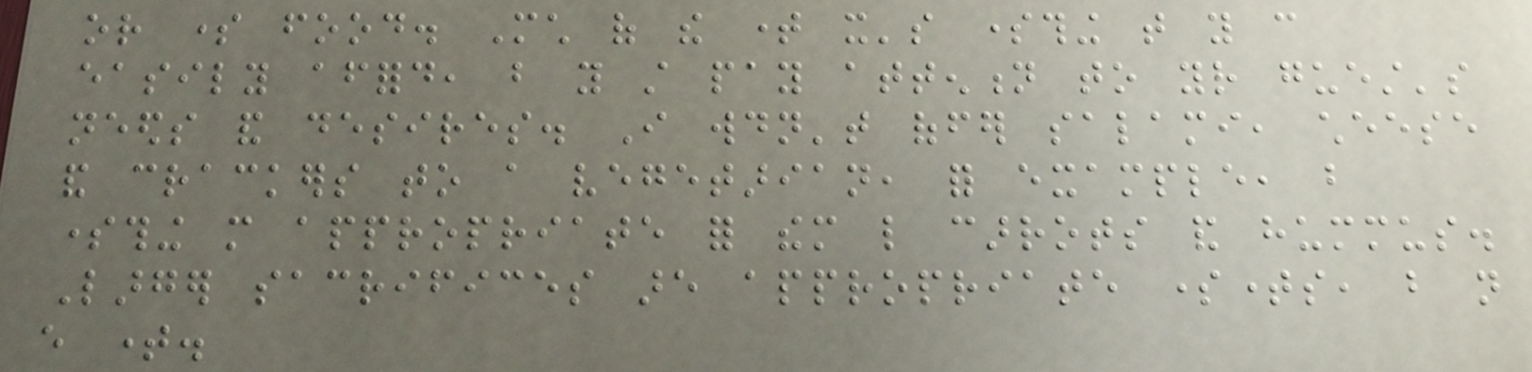or some food. Much of the time it's something that you can
easily afford, but you still pay attention to your guest's
needs and desires. I wouldn't offer salami, cheese
and crackers to a vegetarian, for example, but
something more appropriate for them like carrots and hummus.
Larger sacrifices are appropriate sometimes, but not
every time.
